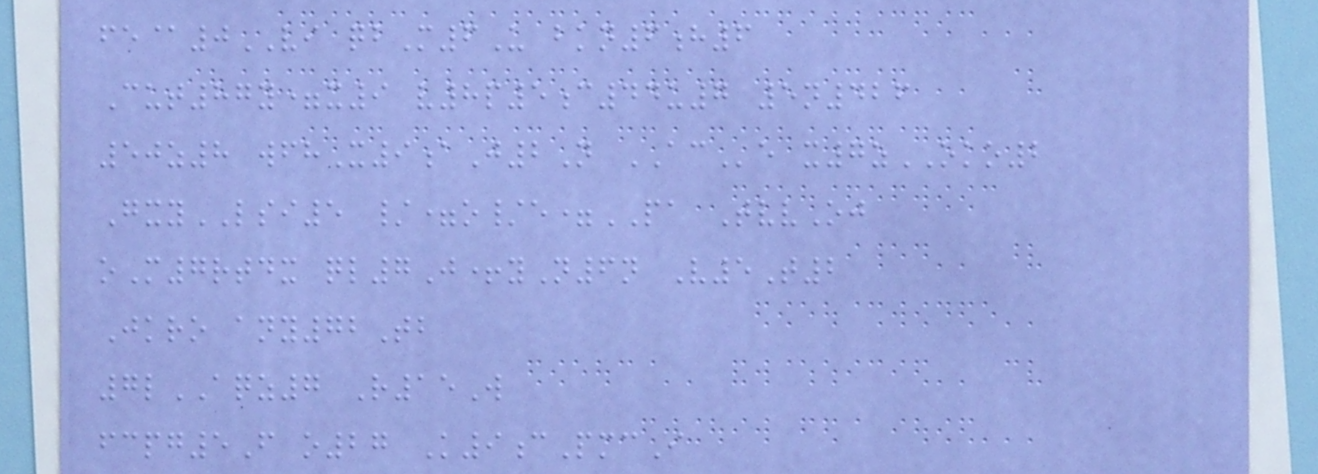fe@0VI qbM6U bkn6h6
Cut87y=x9 v8p5c44u7 5n426
50z8 wfhX9aJ2N ACe x7zOKO2
GxyLSI5 /=o/e=PA TvvOj
oM7rtdx ql7J+yN6n V5T2
Jkro any72Tb
7lAQZ7 R15W
fcpg5F o27 K9cPmcI
